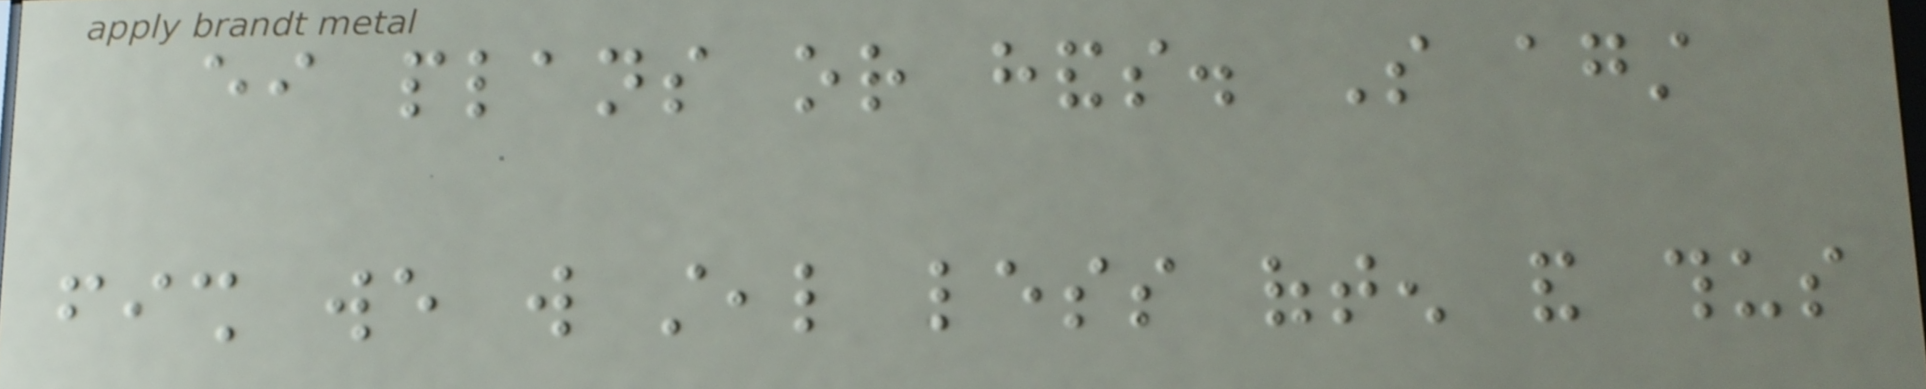either plans or hands. So against
fish we will steal less often and thus
